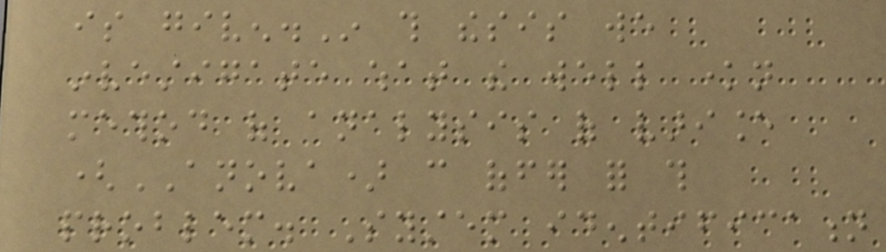is given.In this thesis we
investigate what the well known
method of analysis of variance
(ANOVA) can offer for this
problem. System identification
